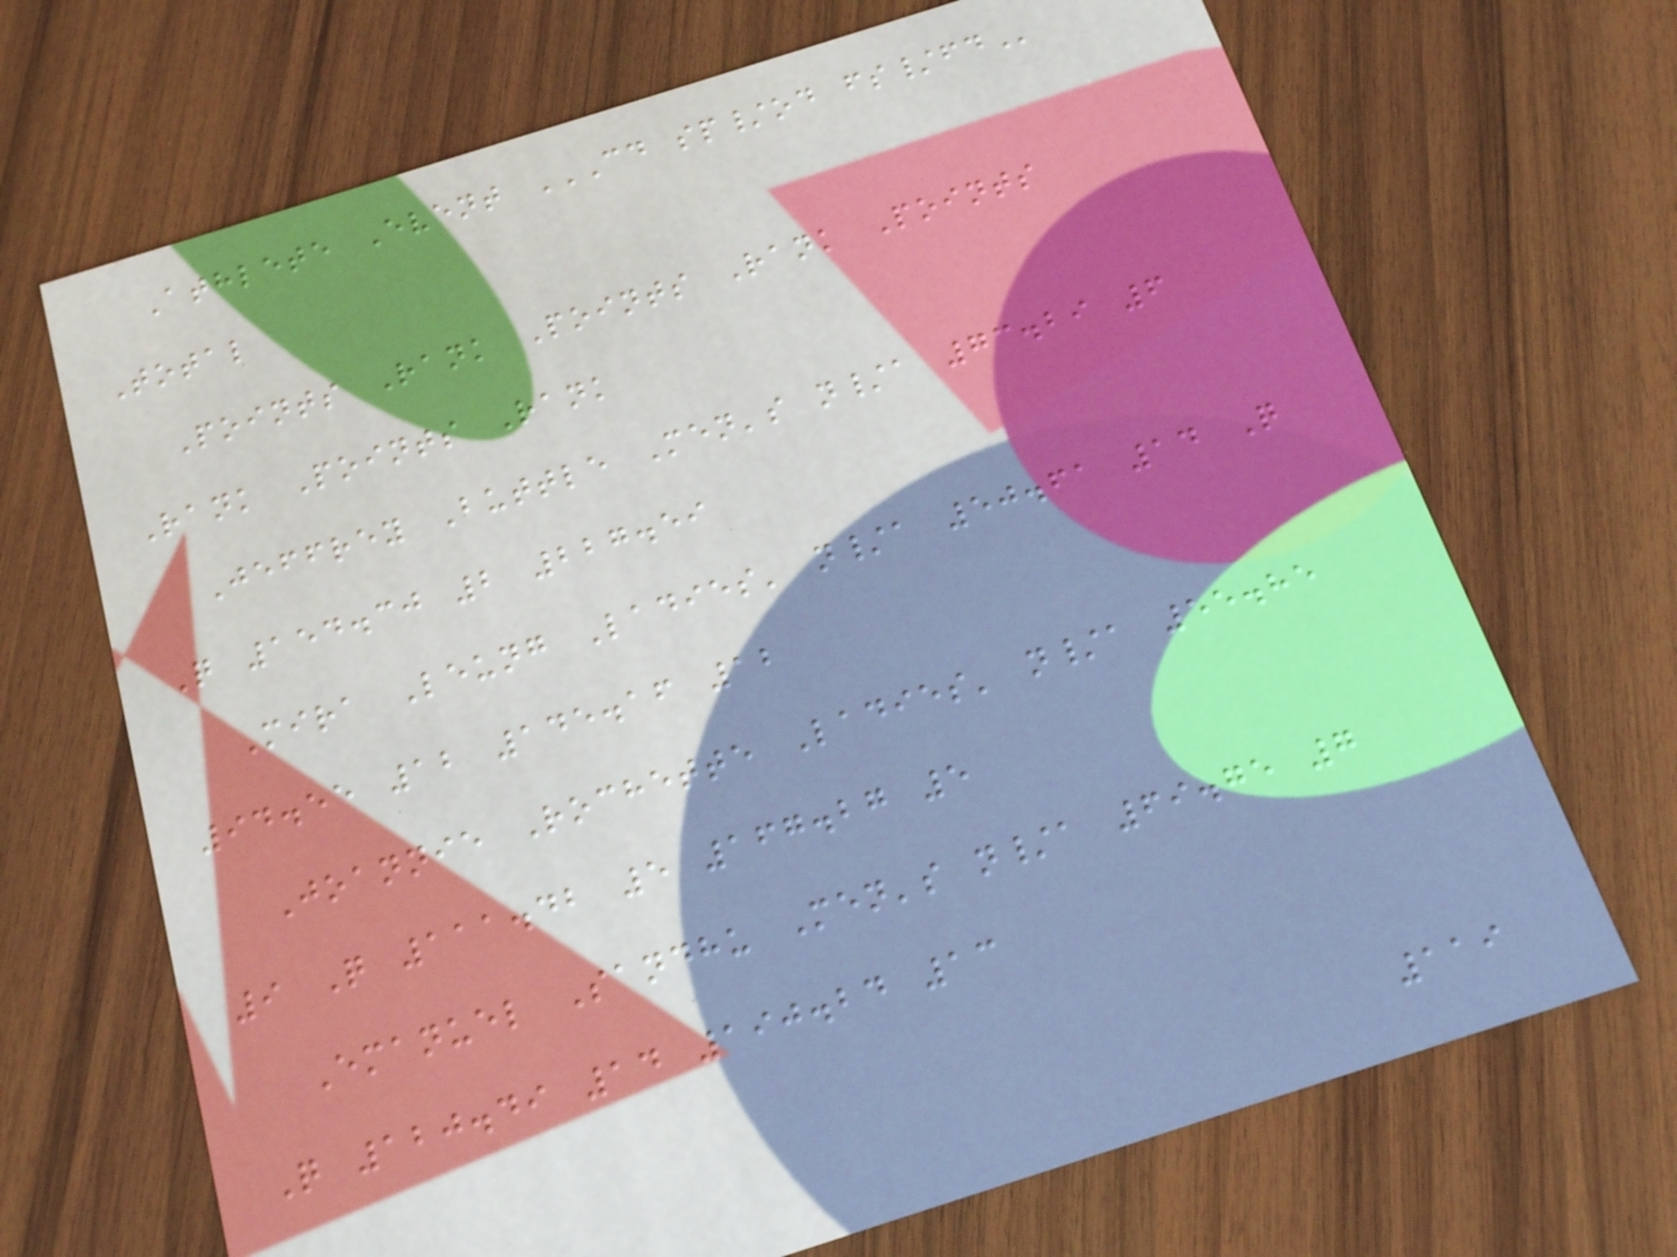Athlete Event CD SP/OD FS/FD
Total
Points Rank Points Rank Points
Rank Points Rank
Jeffrey Buttle Men's n/a 73.29 6
Q 154.30 2 227.59
Mira Leung Ladies' n/a 50.61 14 Q
94.55 12 145.16 12
Joannie Rochette Ladies' n/a 55.85
9 Q 111.42 5 167.27 5
Emanuel Sandhu Men's n/a 69.75 7
Q 120.49 14 190.24 13
119
